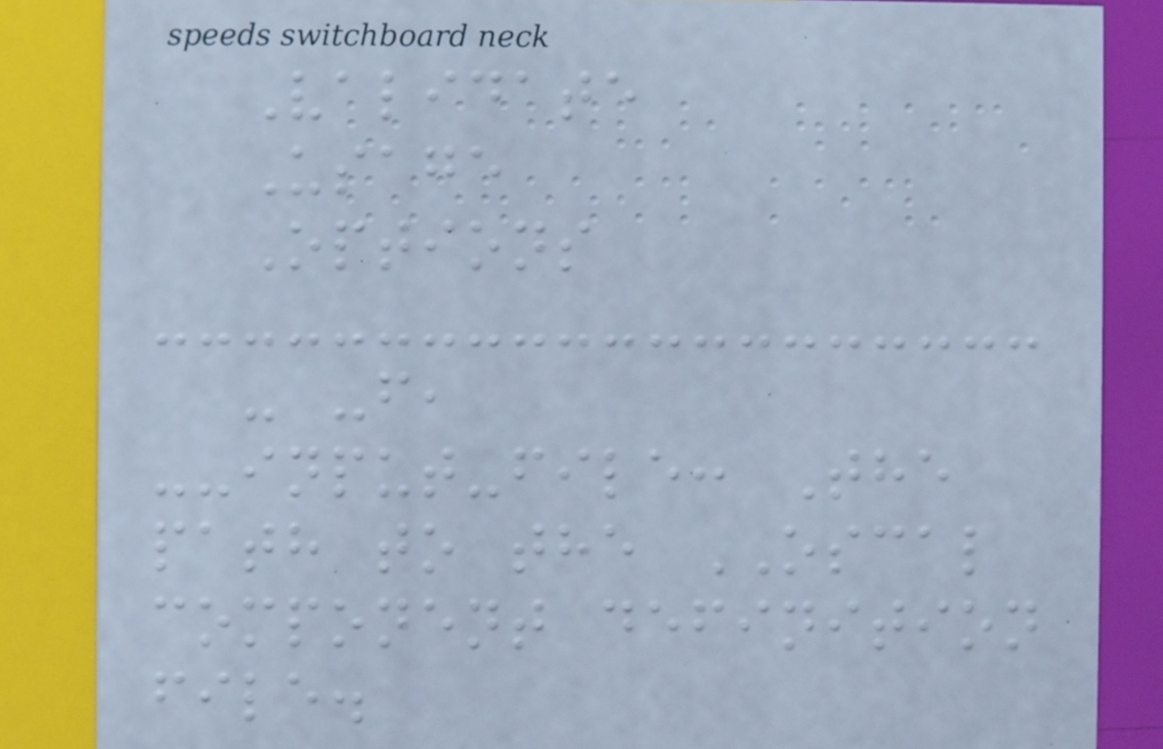Validate
Usage
Options
- -f,
--input-file: The
path to the OSCAL
component definition
file.
